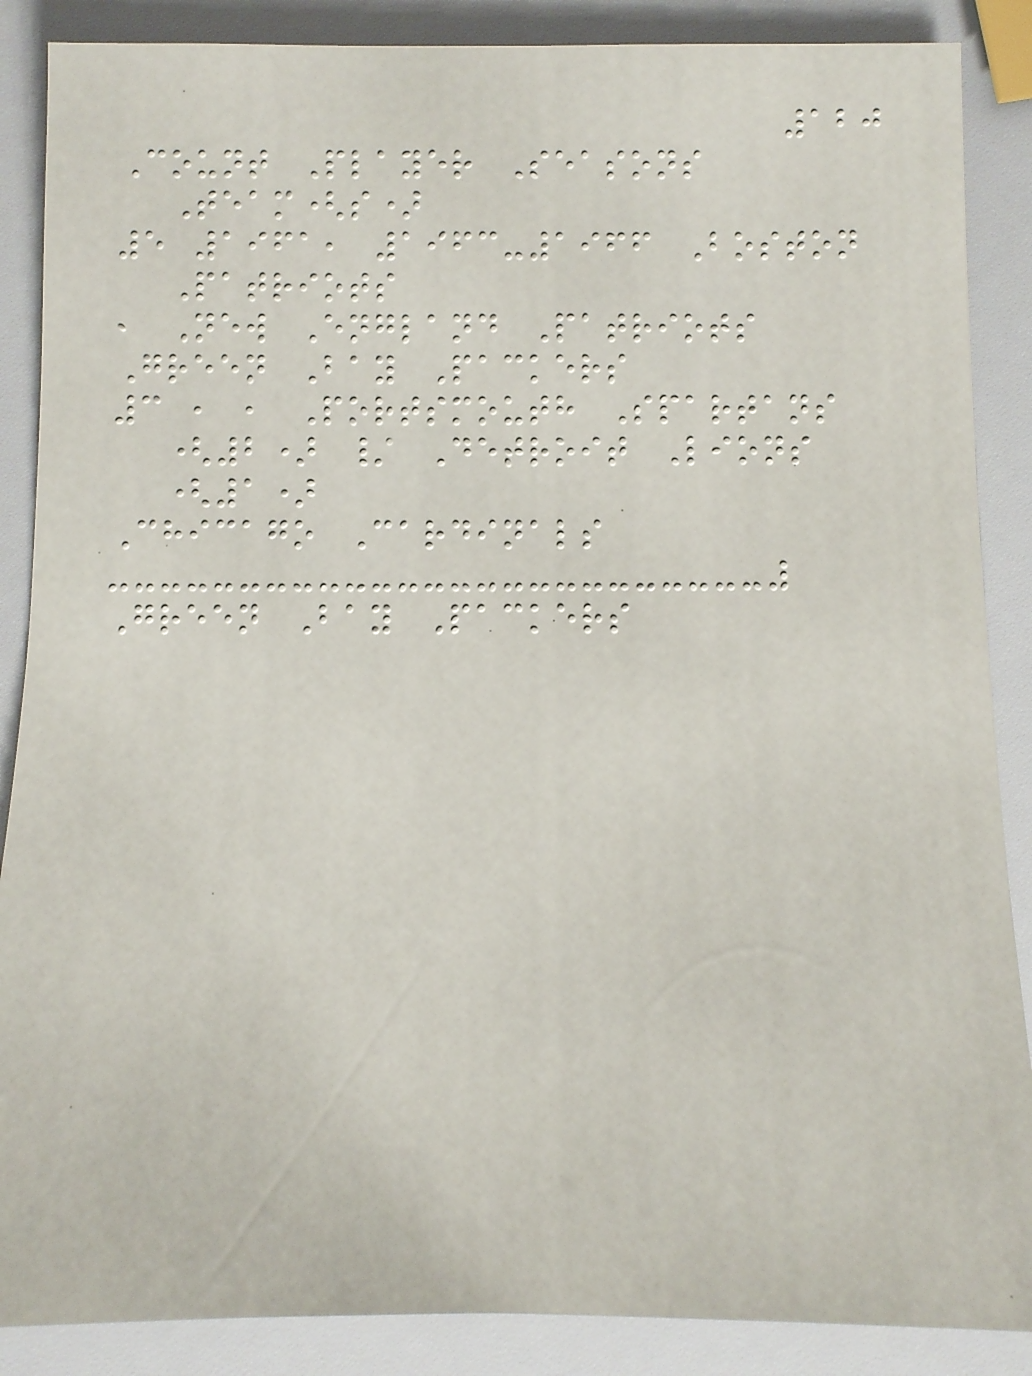120
Count Player Seasons
Team(s)
5 1961, 1963-1966 Boston
Patriots
, New England Patriots
Green Bay Packers
3 , , Portsmouth Spartans
(2) / Detroit Lions
(1)
Chicago Cardinals
Green Bay Packers
